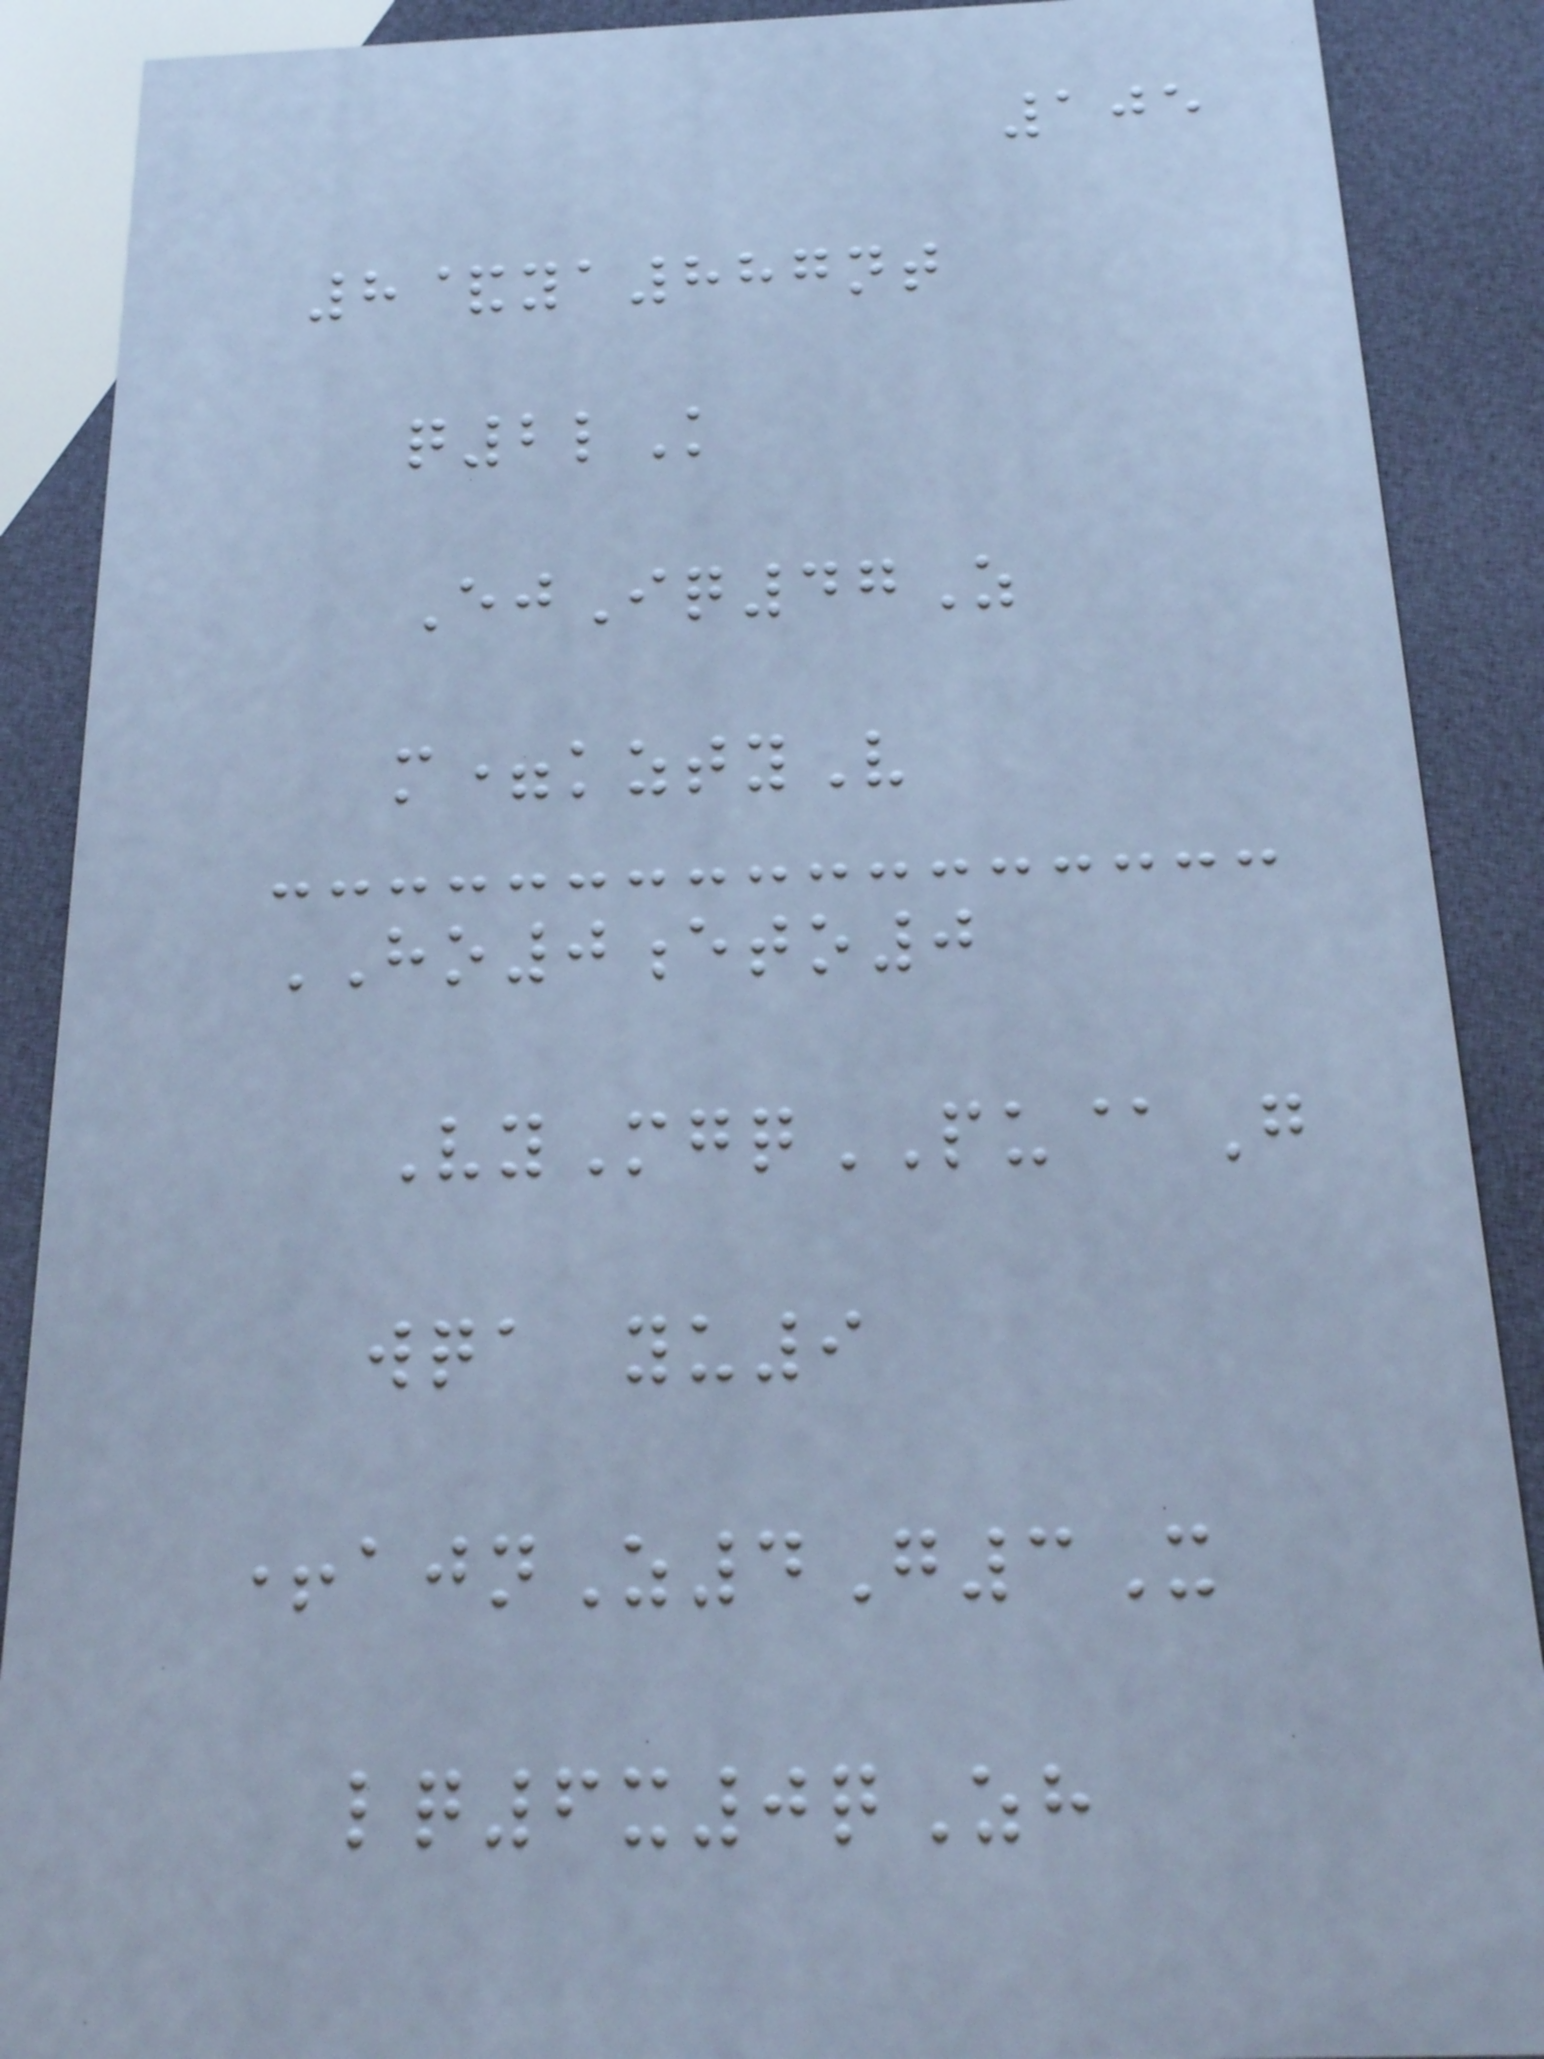105
8&ya887nt
q2lK
EjIq47Z
m=kztyV
HO0eto0
VyMgqPU@G
wqa yu9
+ajnZ4G3X
lq6x0qZh
